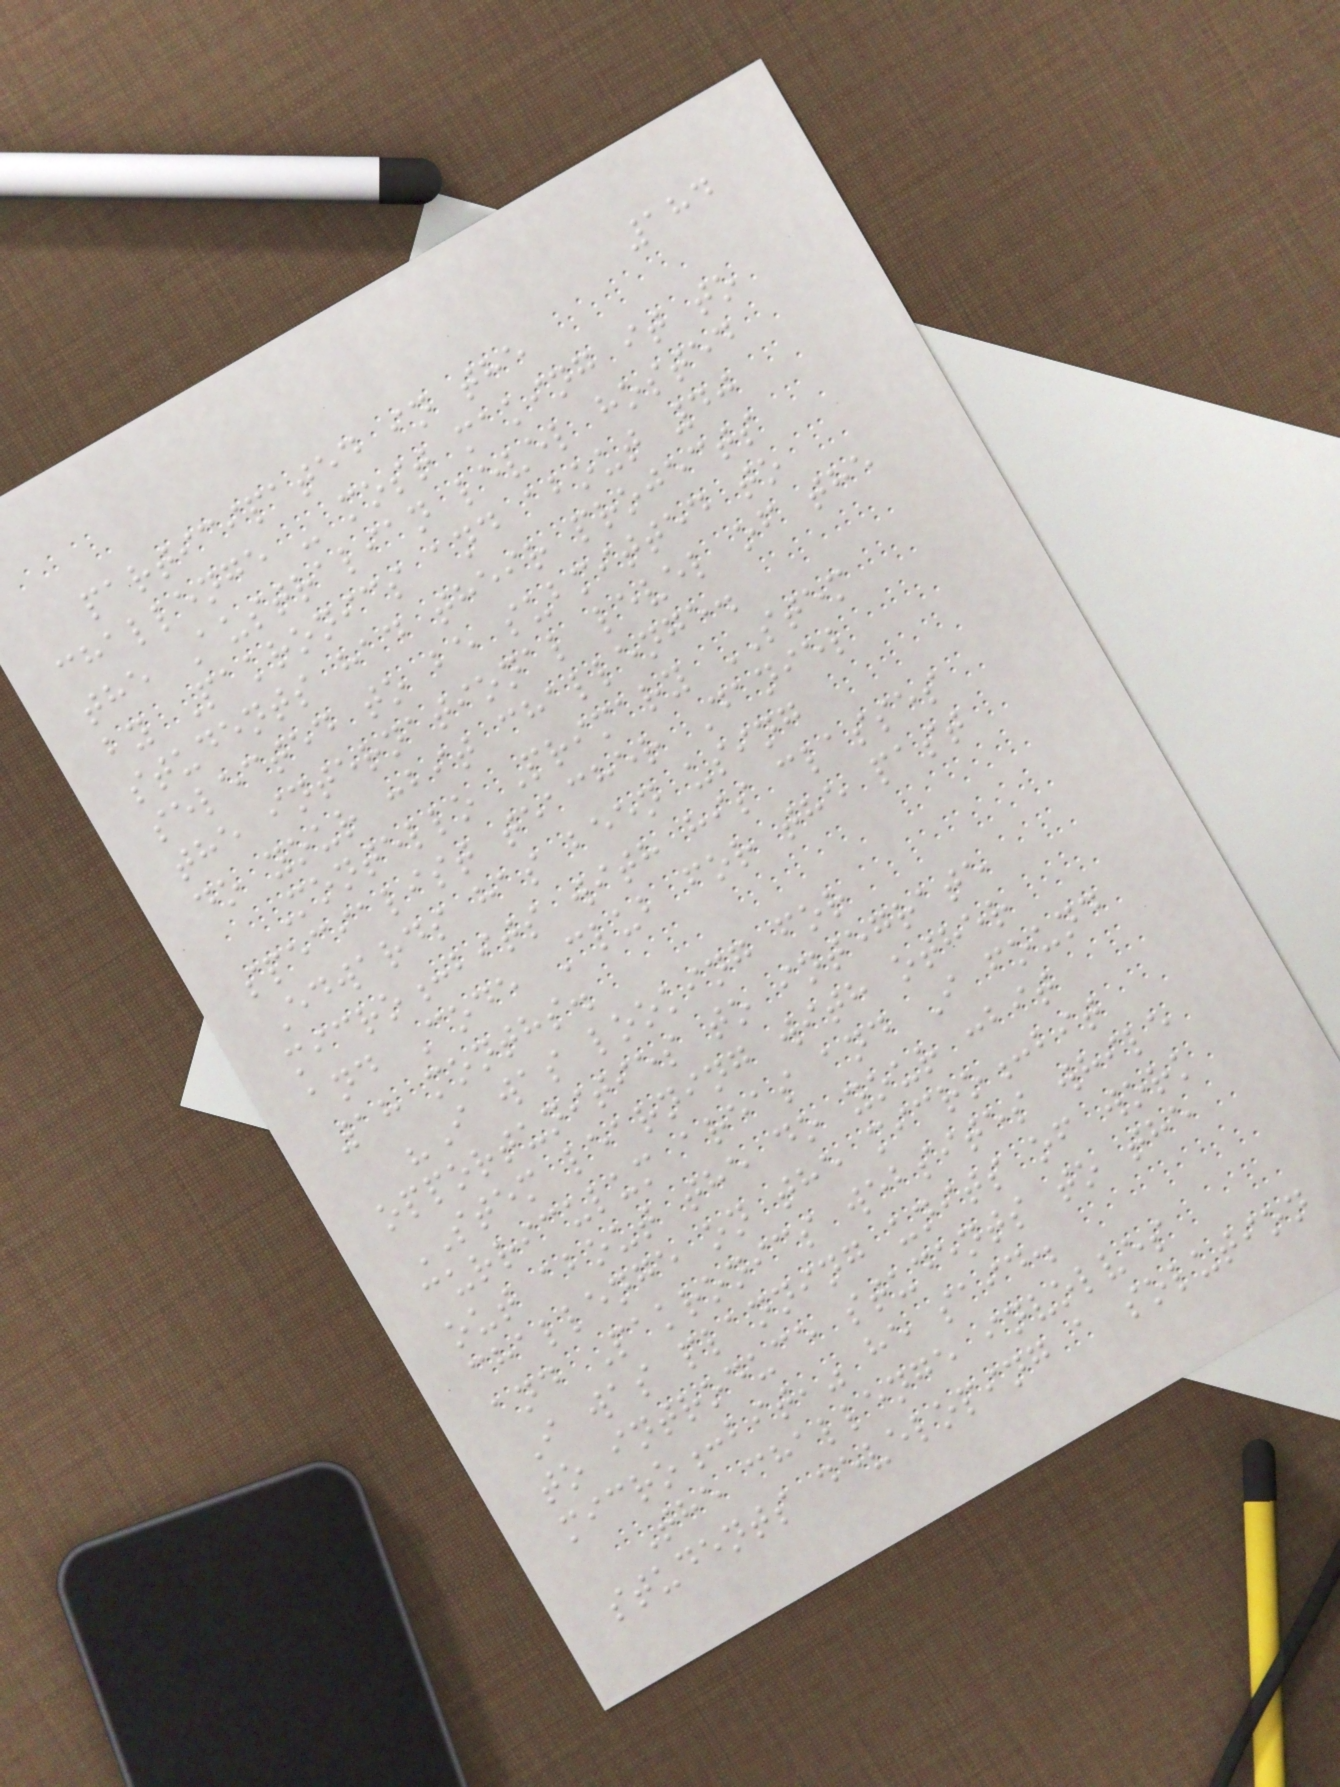184
participated in the
challenge - most making it to
the Australian level hosted
by Pakronics and about 40
students had their projects
selected to be submitted to
the international level of the
do your :bit challenge.
Montello Primary STEM
specialist teacher Daniel
Edwards has been using
micro:bits with his classes
and Code Club for the past
18 months.
"I was looking for
opportunities to integrate
STEM learning with other
curriculum areas and I found
out about the do your :bit
challenge on the micro:bit
and Pakronics websites while
I was planning units of work
to introduce students to the
micro:bit," he said.
The challenge involves
students developing a solution
